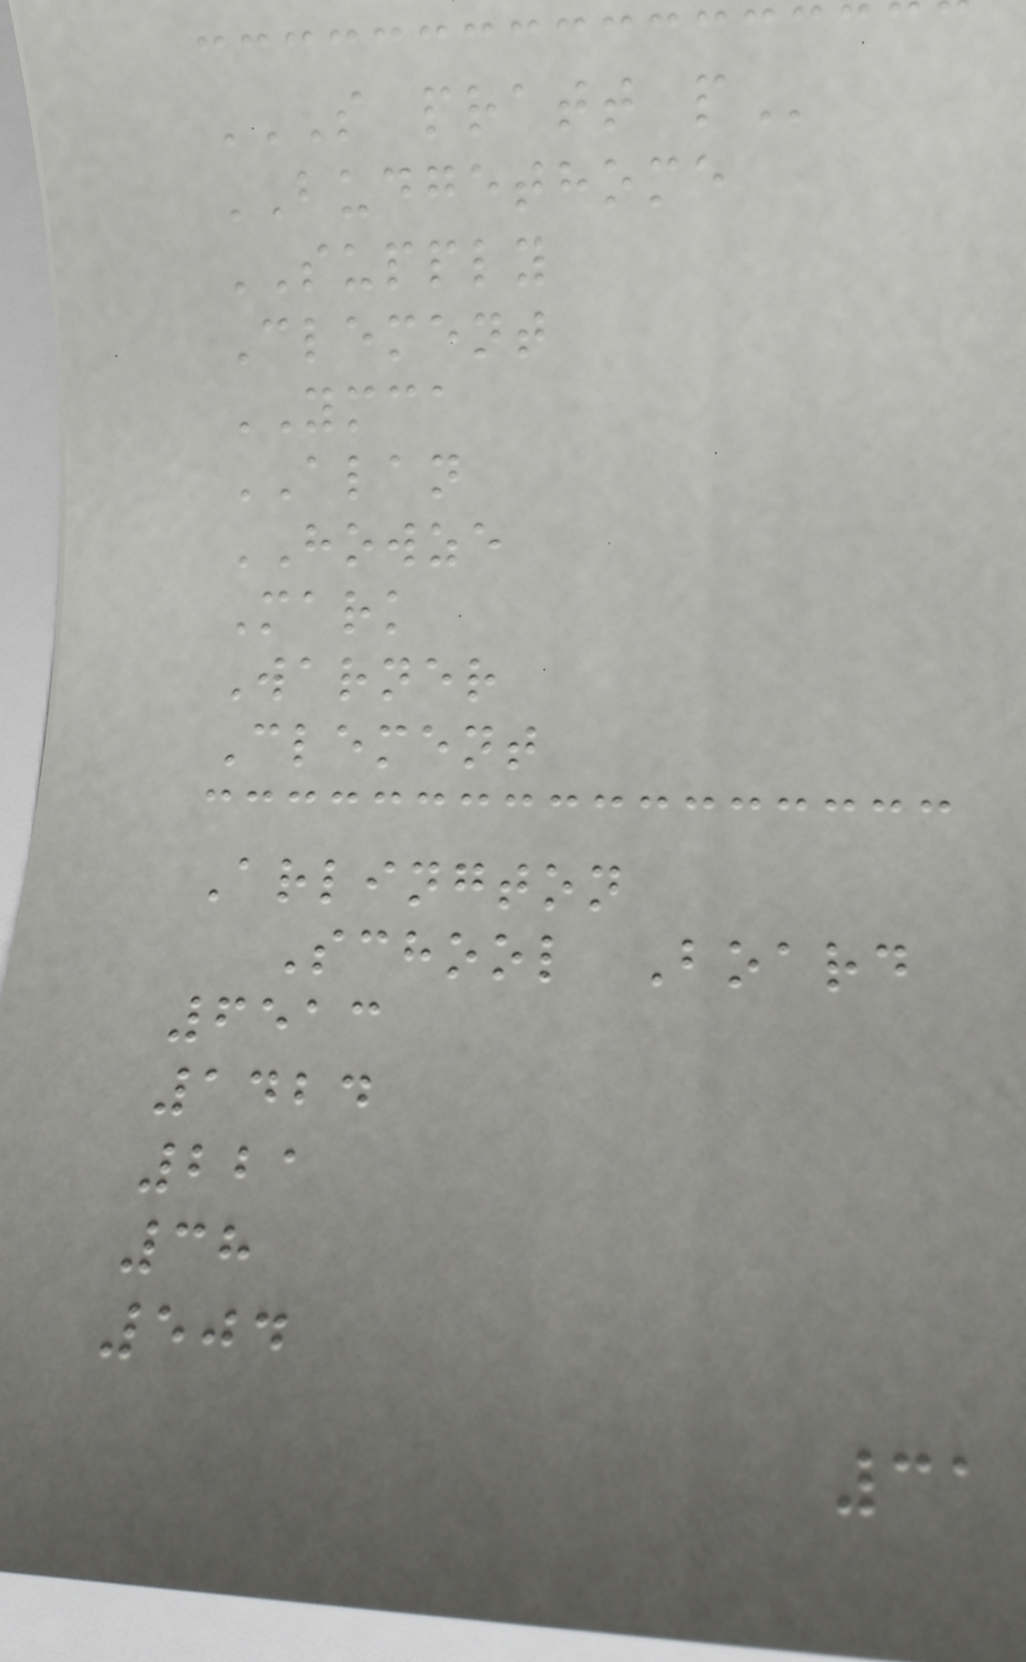S PRATT P
BUDGETHOME
SUPPLY
Clement
YMCA
ALAN
HOWZE
Mark
Warner
Clement
Arlington
School Board
6513
1424
221
38
504
31
